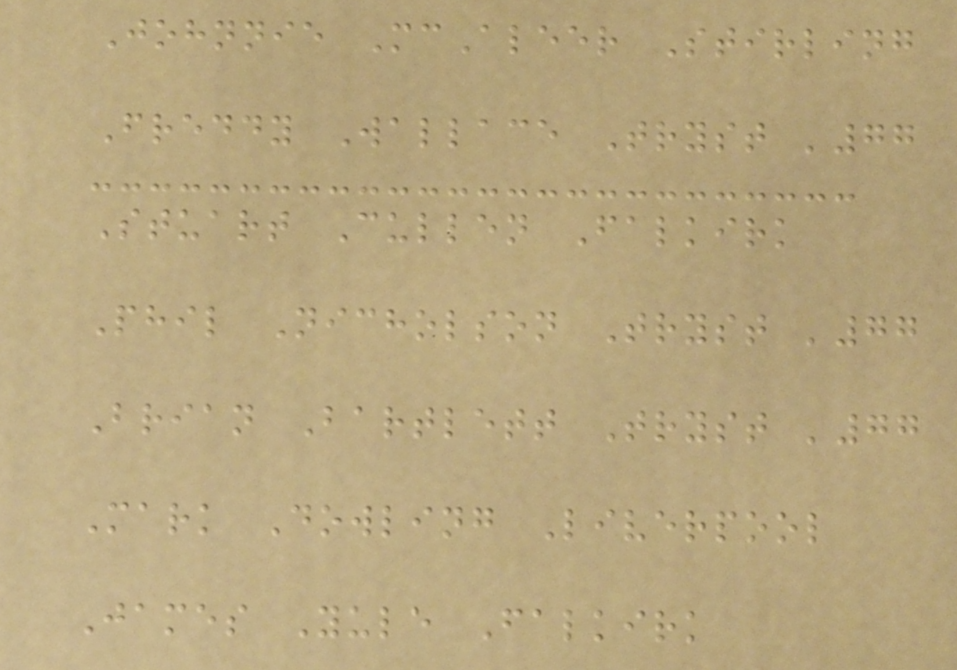Johnnie McAleer Stirling
Freddy Wallace Tryst '77
Stuart Cullen Falkirk
Phil Nicholson Tryst '77
Brian Bartlett Tryst '77
Mark Dowling Liverpool
James Yule Falkirk
